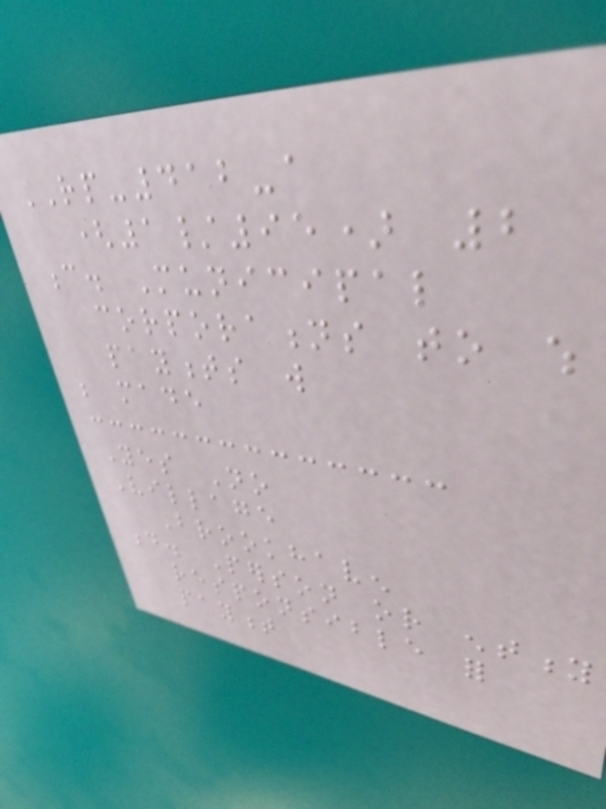RP-412-a
(1/95) 2
c. Municipal
corporations to which
payments will
be made
Yes No
Village
Brookhaven
d. Person or entity
responsible for
payment
